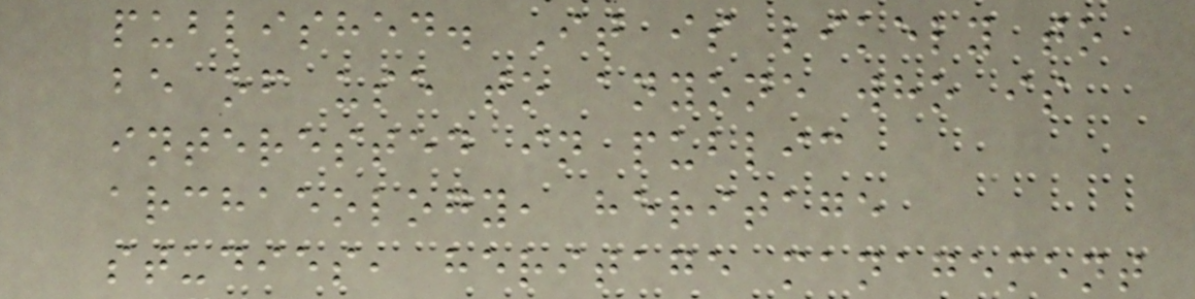published. It is likely to
be of use to anyone who is
interested in public
archaeology, heritage
studies, heritage management
